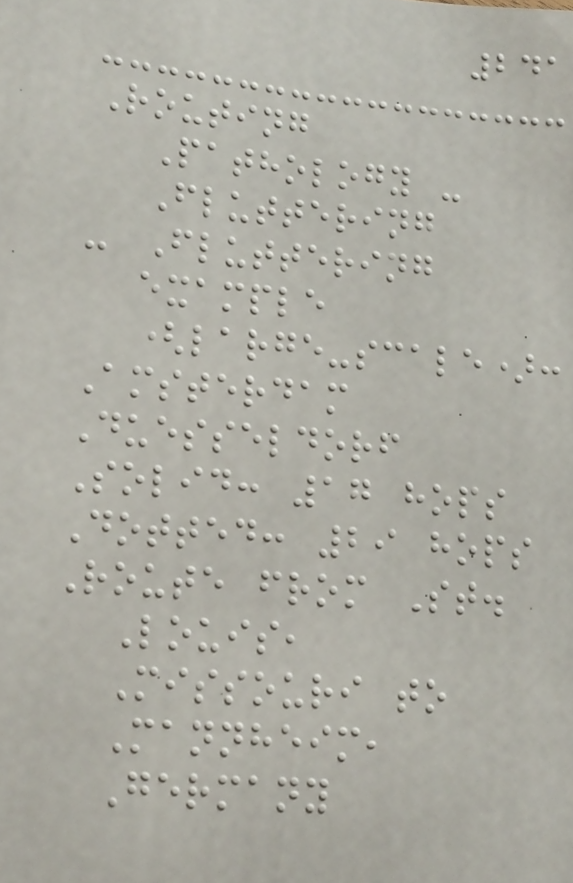241
Routing
Pathology -
Fluttering
- Fluttering
example
(large-scale):
Amsterdam
Duesseldorf
Solid: 17 hops
Dotted: 29 hops
Route from St.
Louis,
Missouri to
Mannheim,
Germany
